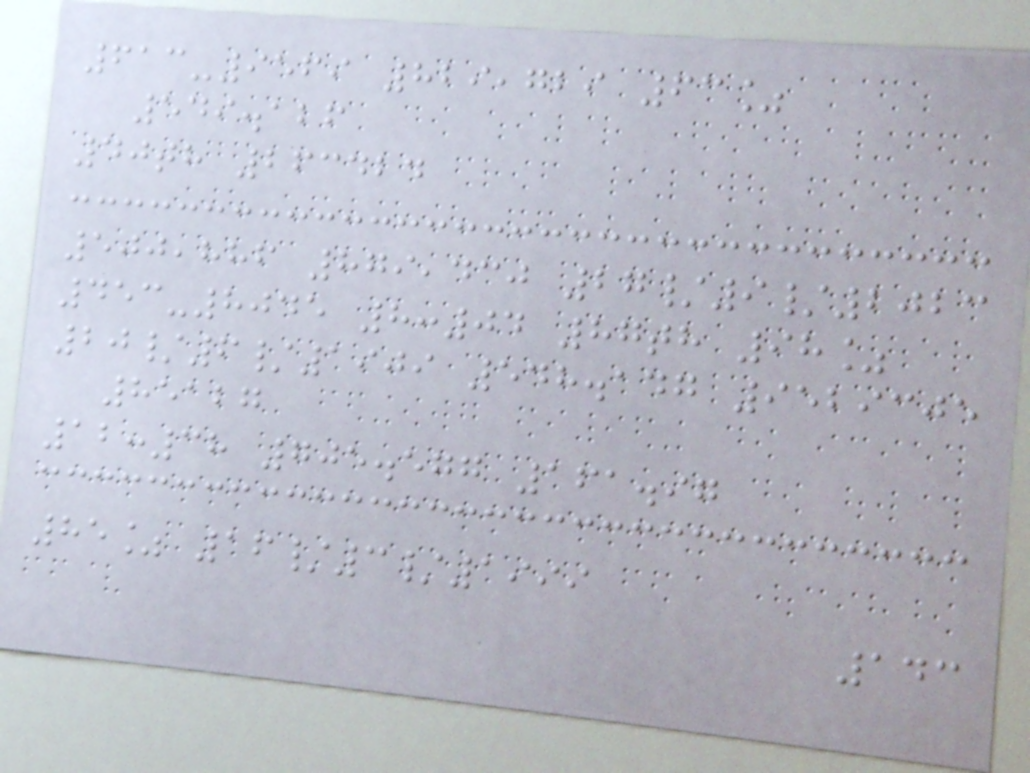613-9569 829,729 63%
549.126
40th 263424
500,886 879,430 27/9/2023
453-8045 8:04 87th 98%
20/6/1909 548.147 9529305
85127
12:38 705.577 161.97
85% 16/3/1999
143
